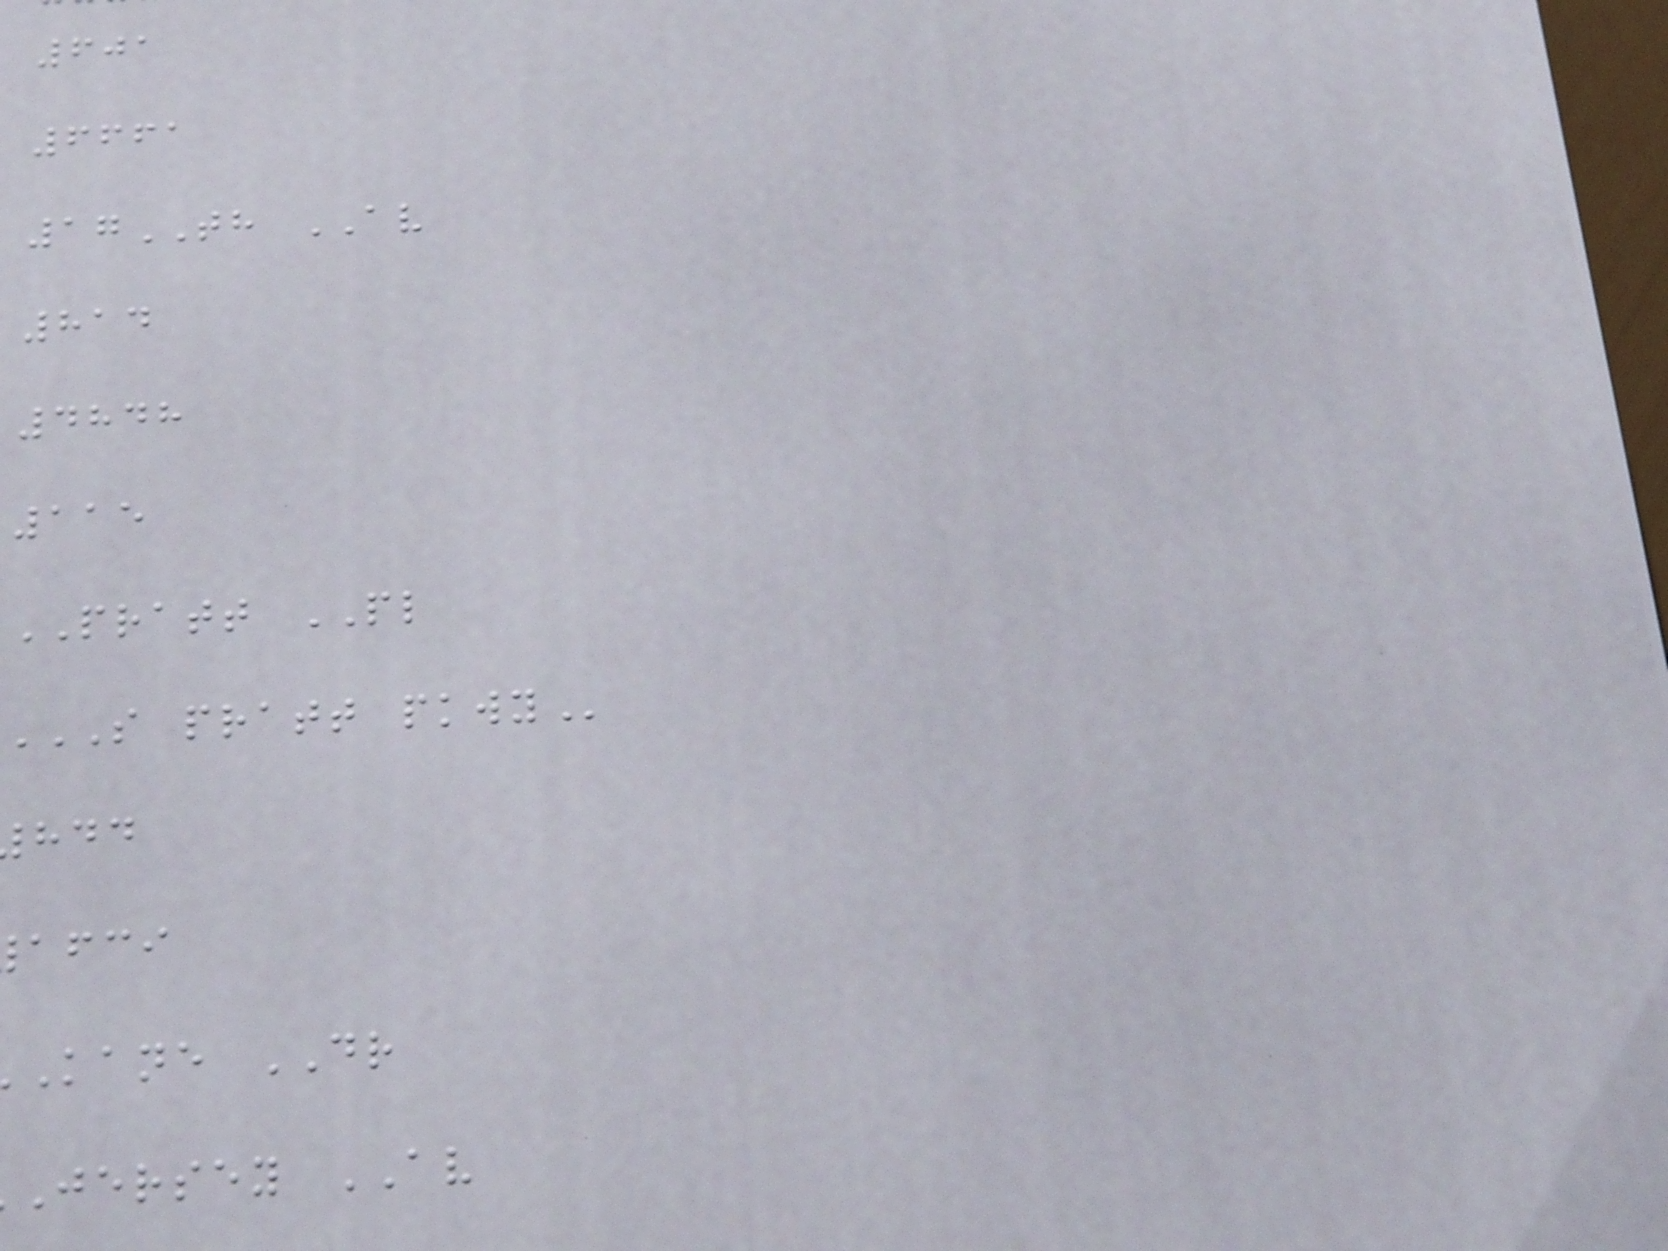601
6661
17TH AV
814
4848
115
PRATT PL
S PRATT PKWY
afci
kane DR
jersey AV
